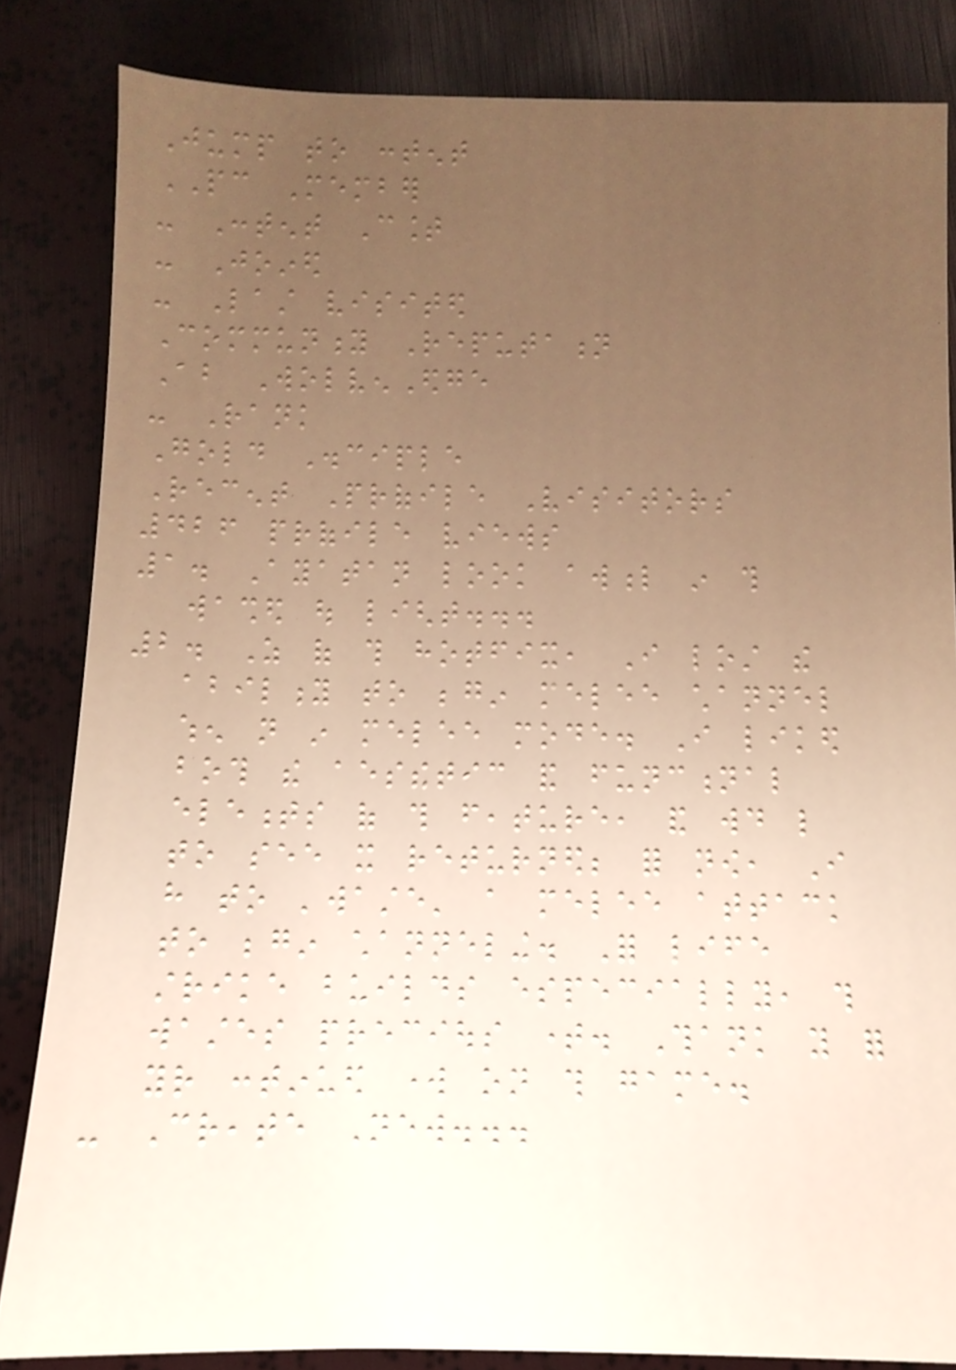Jump to content
PC Member
- Content Count
- Joined
- Last visited
Community Reputation
About WolvenEdge
- Rank
Gold Disciple
Recent Profile Visitors
426 profile views
1. Ayatan look awful in this
washed out light...
2. As of this hotfix, I lost the
ability to begin melee channel
when not in melee mode. I liked
both the aesthetic and functional
elements of this feature, and would like
to see it returned; for now, I
have to 'waste' a melee attack
to begin channeling. For life
strike builds especially, this
wastes precious time. Thank you for
your continued work on this game.
- Create New...
